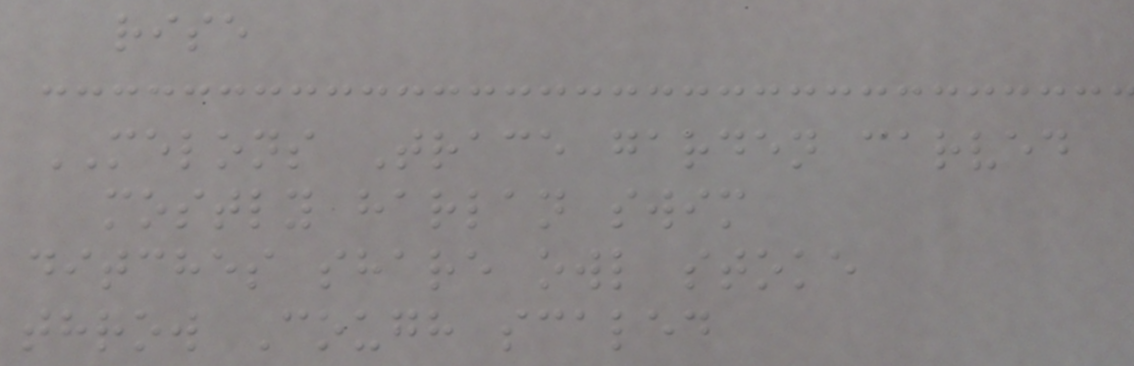rise
MELONS Trace garden carved
mostly harlan swim
ditches share owl stoke
throw Cough scaled
